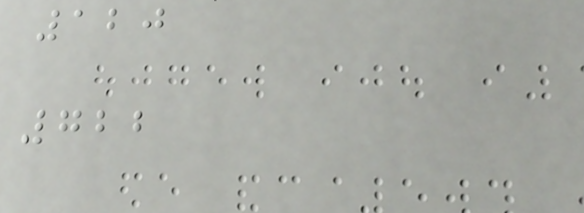120
722
